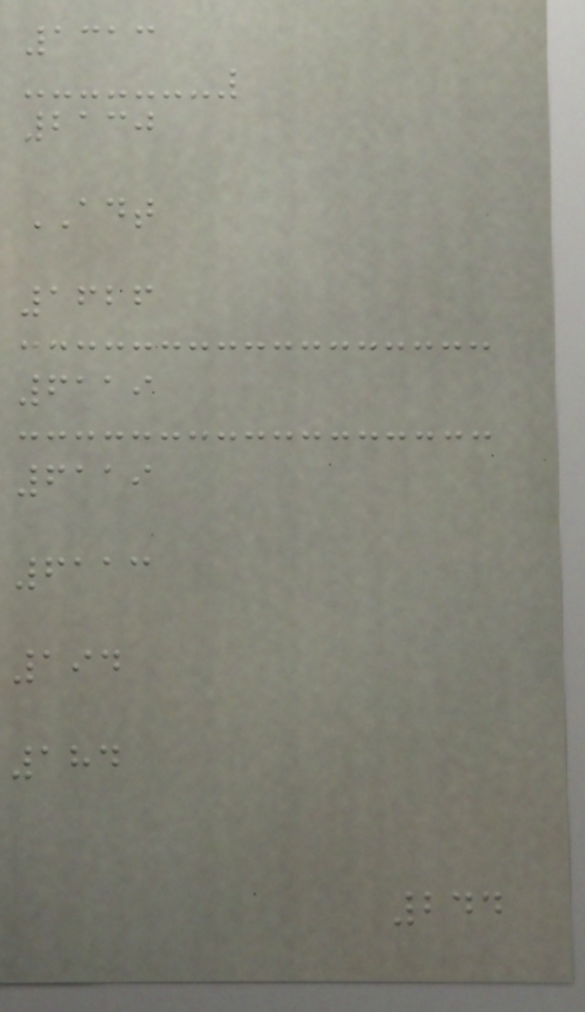1313
2130
ADT
1626
6119
6119
6113
194
184
244
